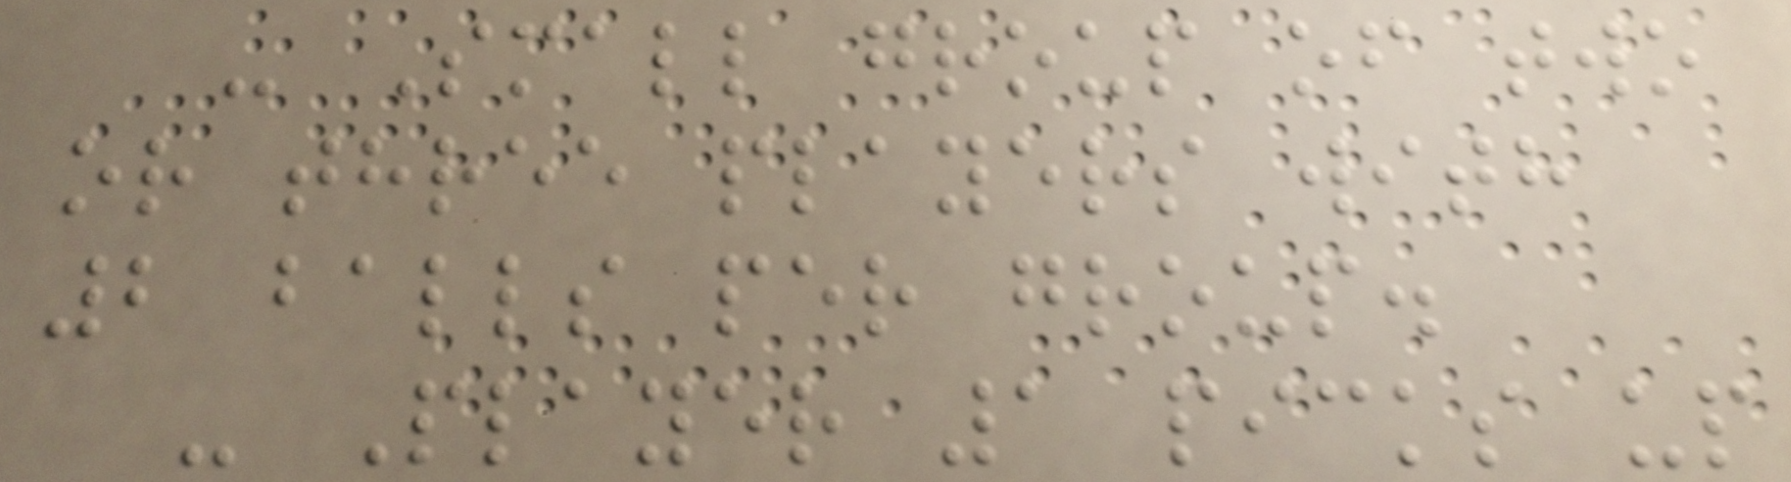- Small group of two
or three players with
2 balls per group.
- Player 1 picks up
